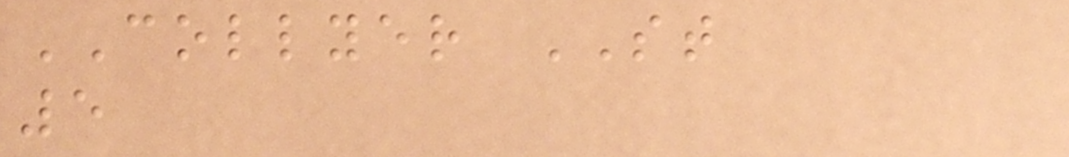COLLYER ST
5
